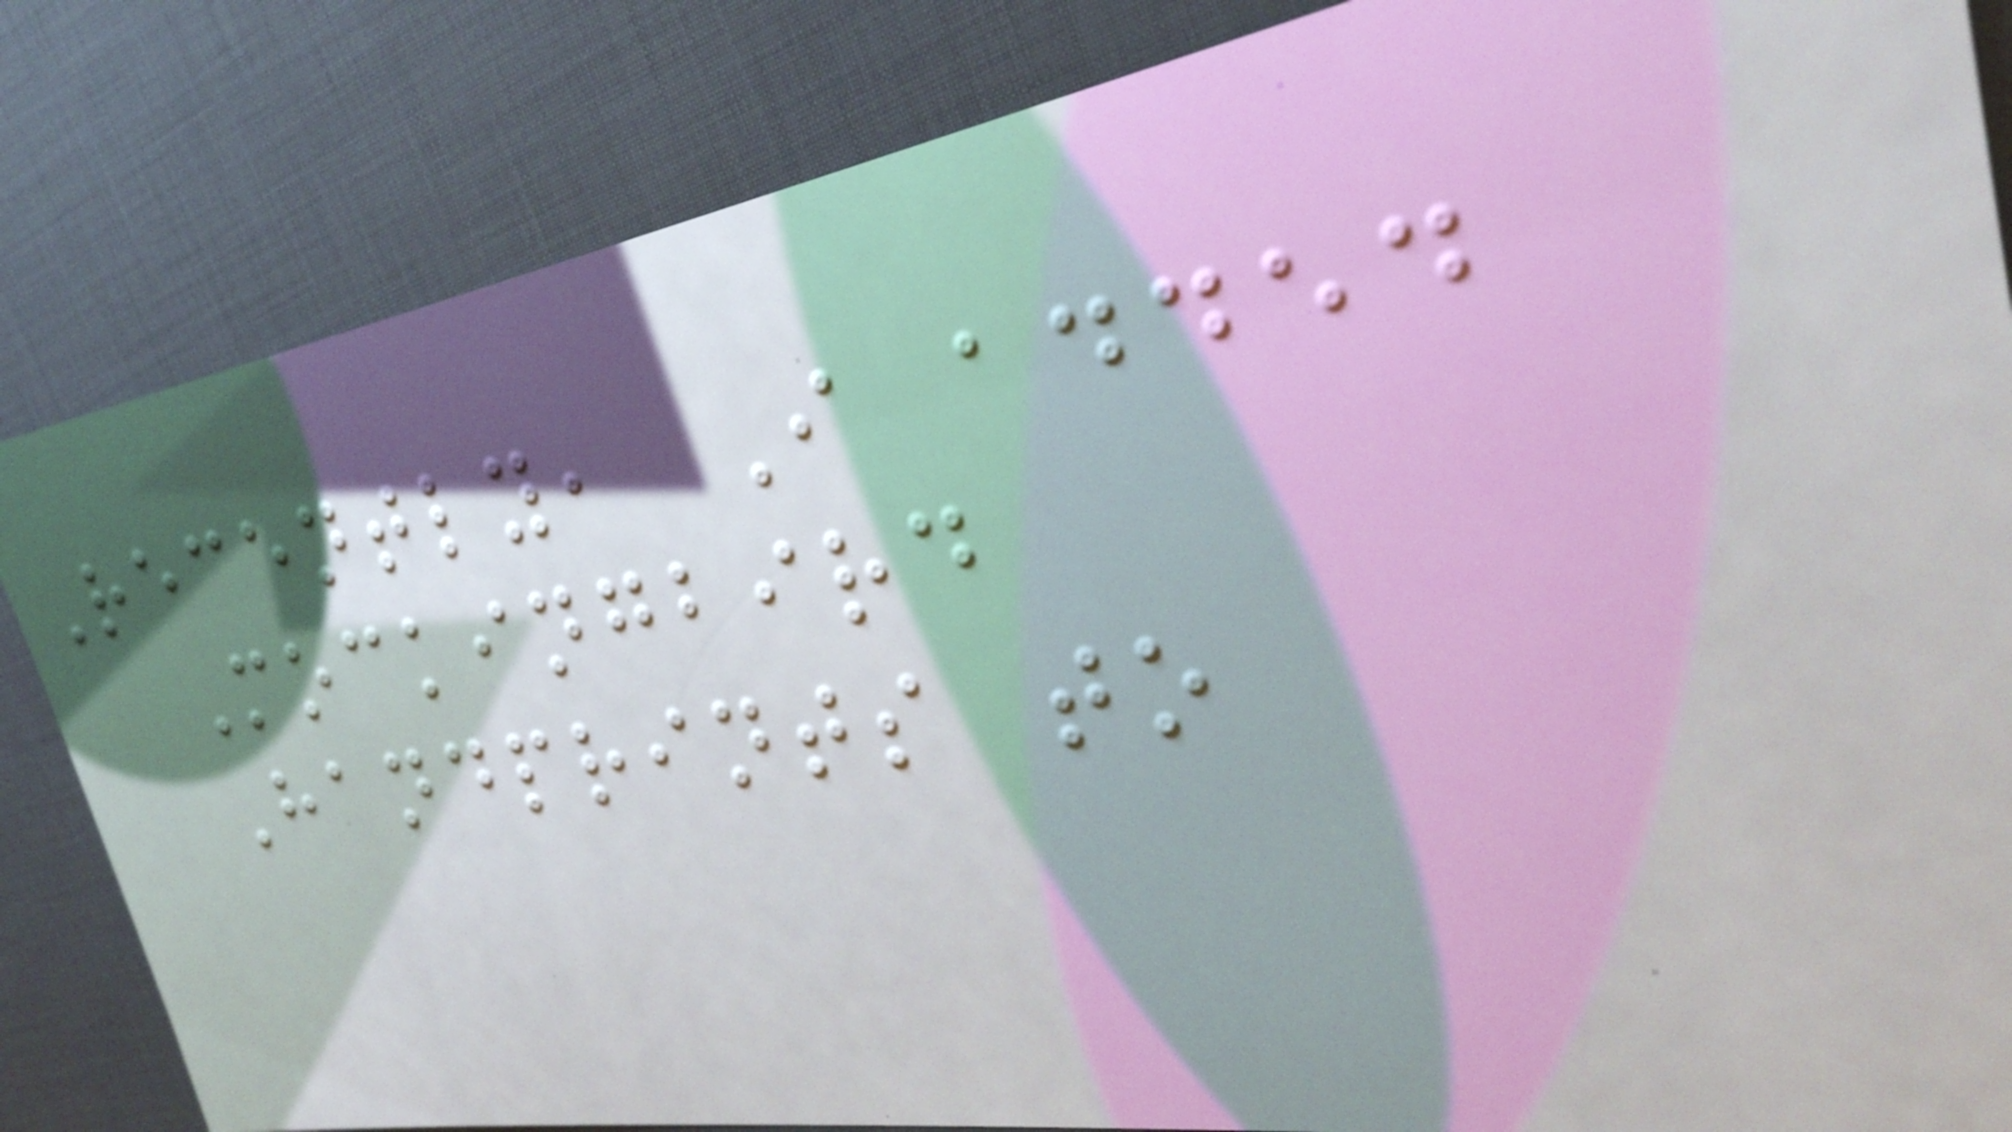Recently, I added
Mockingbird
Handprints to
